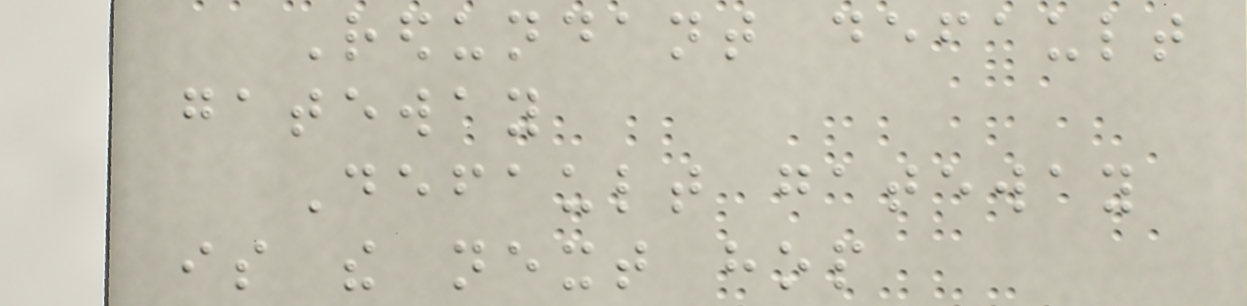Redundant default
gateway
Default gateway
is the next hop
